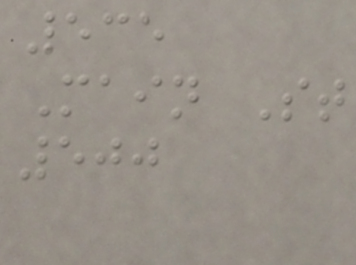535
Main St
500
